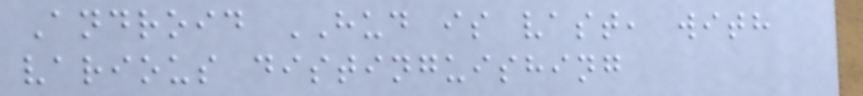Android HUD is vast, with
various distinguishing
